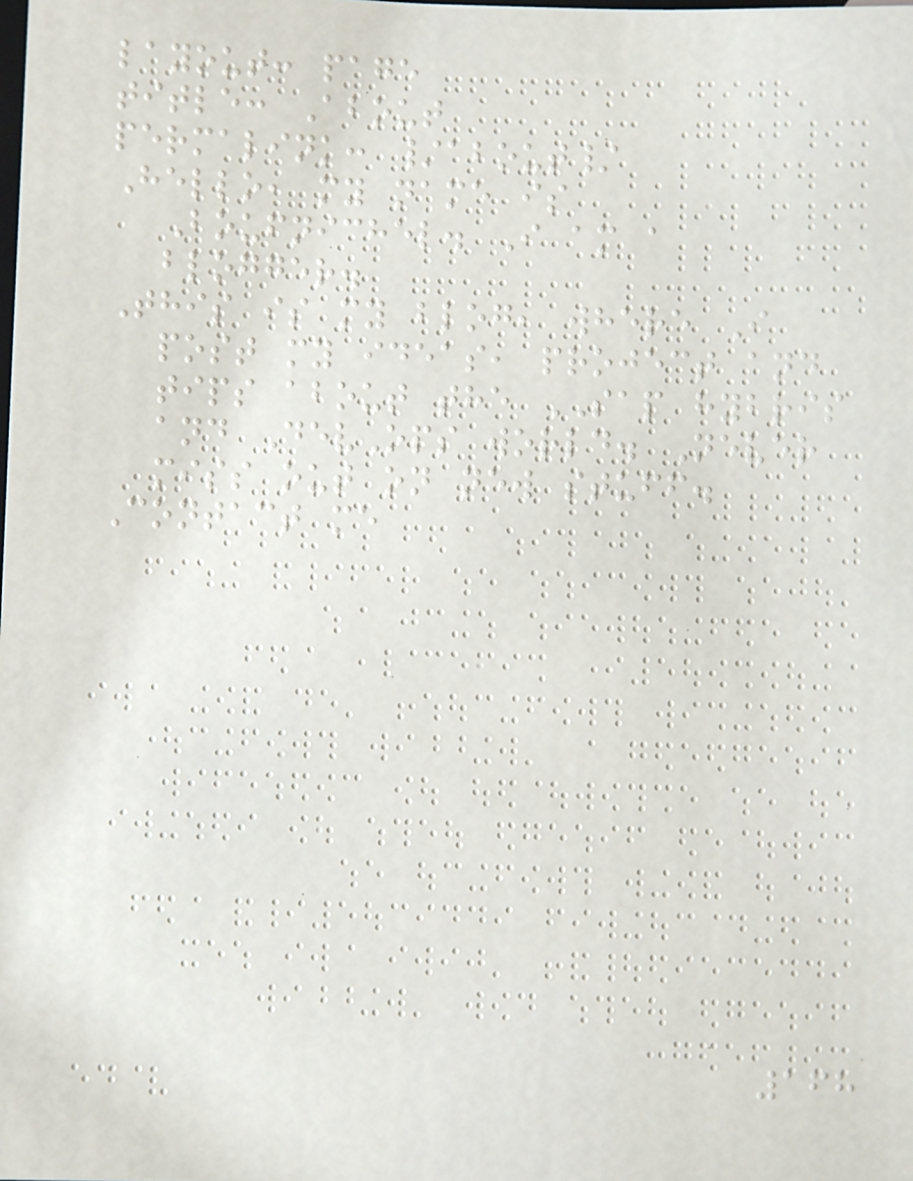layout: page
title: About
permalink: /about/
Hello, my name is
Boufnichel. I am a
blogger.
This is my blog, where I
post my ideas, project and
tips about the SAP hybris
and DevOps world. Never
miss out on new stuff.
Contact me
168
